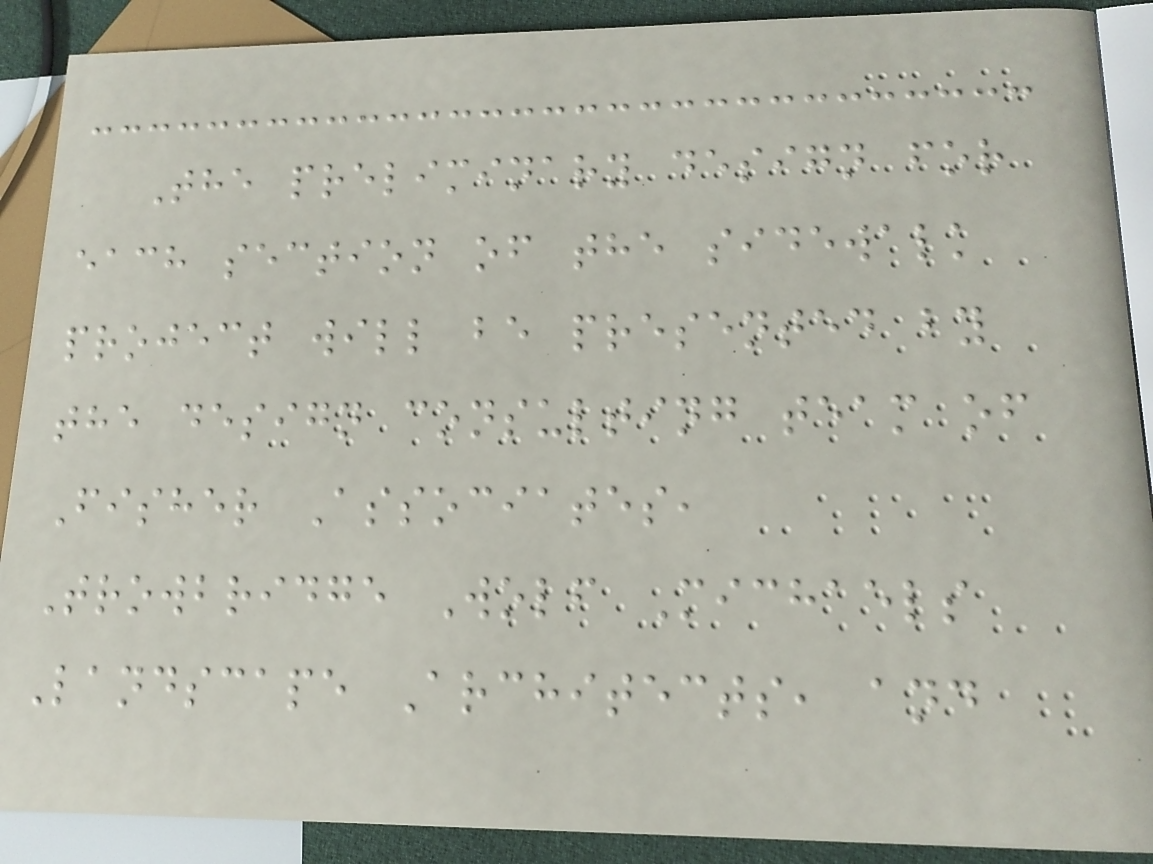The preliminary design for
each section of the sidewalk
project will be presented by
the design consulting team of
Fisher Associates,
Trowbridge Wolf Michaels
Landscape Architects, and
